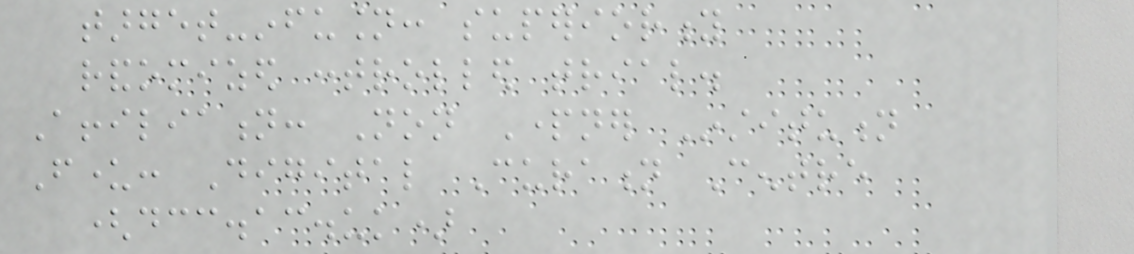target-infusion: superiority
randomized controlled trial.
Affiliation: Non Partner Institution
Funder: Digital Curation Centre
(dcc.ac.uk)
